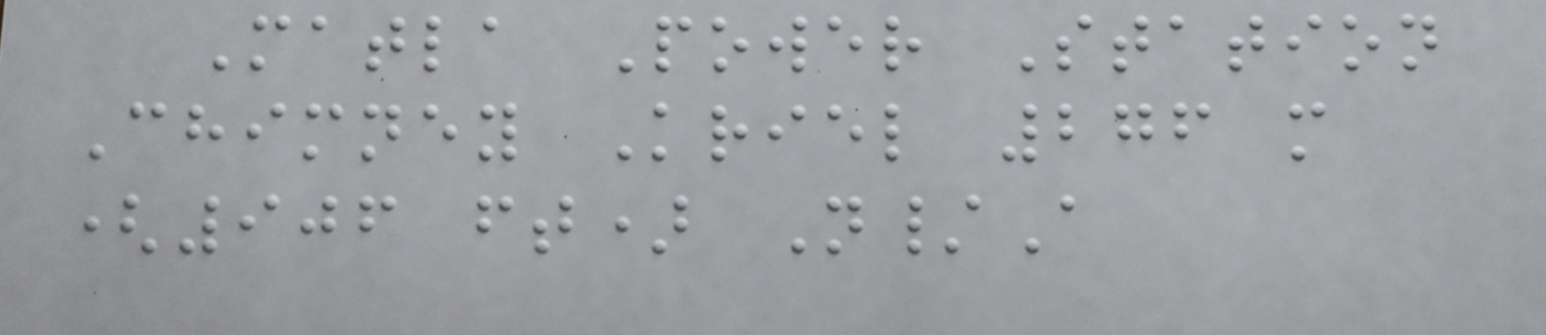Matla Power Station
Chimney Kriel 276 m
(906 ft) N/A
